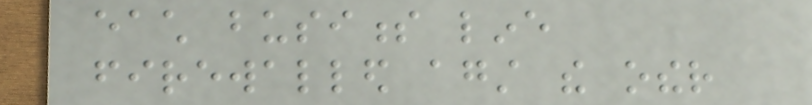each business line
firewalled against the other
